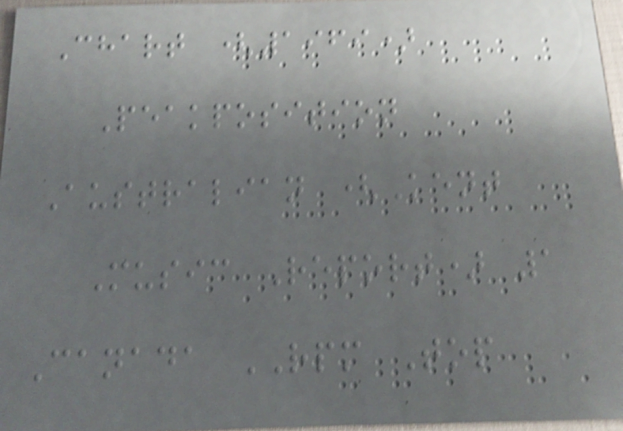Chart (1969)
Peakposition
Australian (Kent
Music Report) 1
Canada RPM Top
